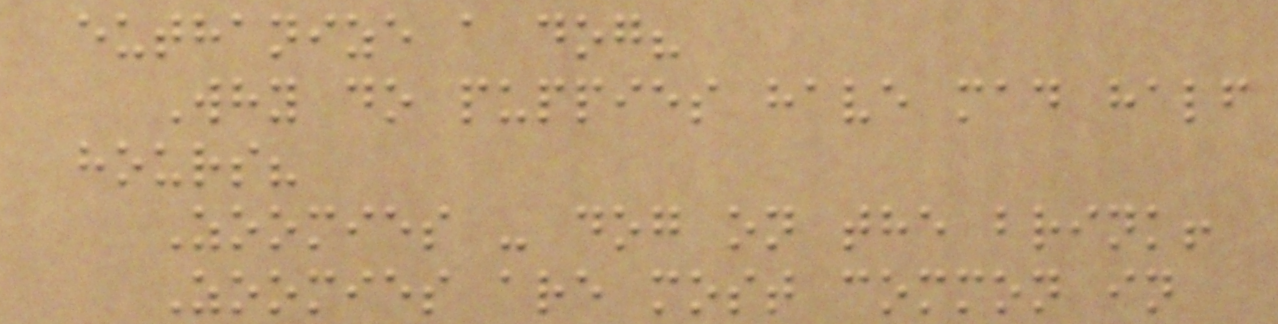euthanize a dog?
Why do puppies have mad half
hours?
Zoomies - dog on the brink!
Zoomies are most common in
